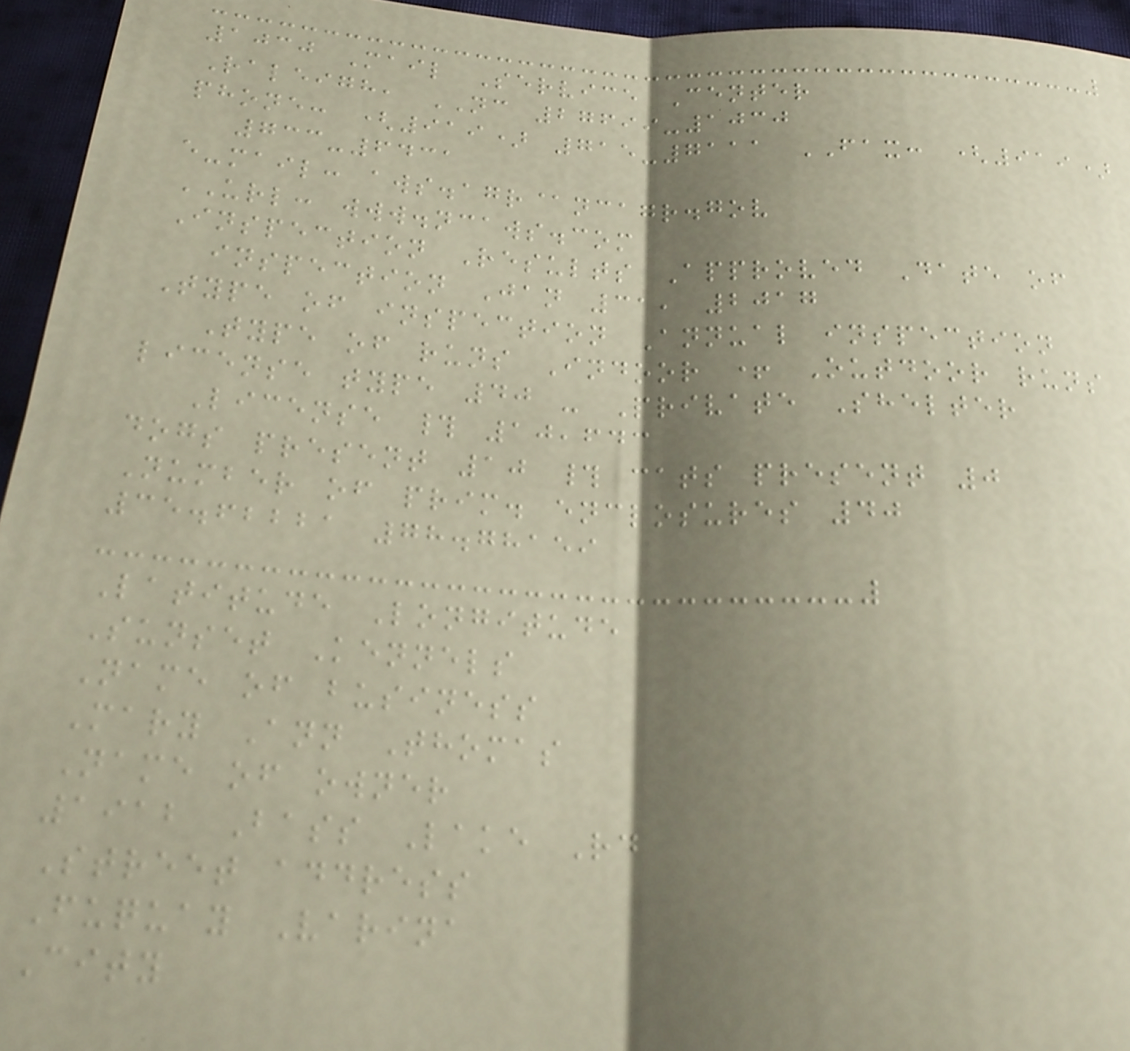1030 Mail Service Center
Raleigh, NC 27699-1030
phone: (919) 715-7111 FAX: (919)
733-6431
e-mail: aws.agr@ncagr.gov
URL: www.ncaws.com
Inspection Results Approved Date of
inspection Jan 31, 2017
Type of inspection Annual inspection
Type of runs Indoor + Outdoor runs
license type 40 - Private Shelter
License # 10,643
dogs present 10 # cats present 0
Number of prim. enclosures 40
35.62221 78.78159
Latitude Longitude
Sunset Kennels
Name of business
Mary Ann Thomas
Name of owner
1912 Bass Lake Rd
Street address
Fuquay Varina
City
